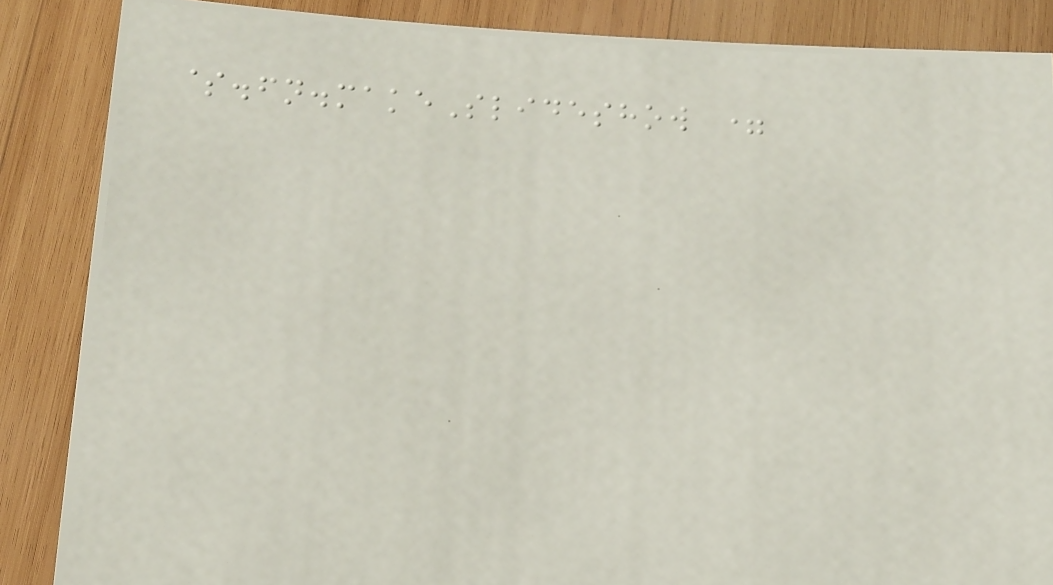$.fn.makeSlideshow =
